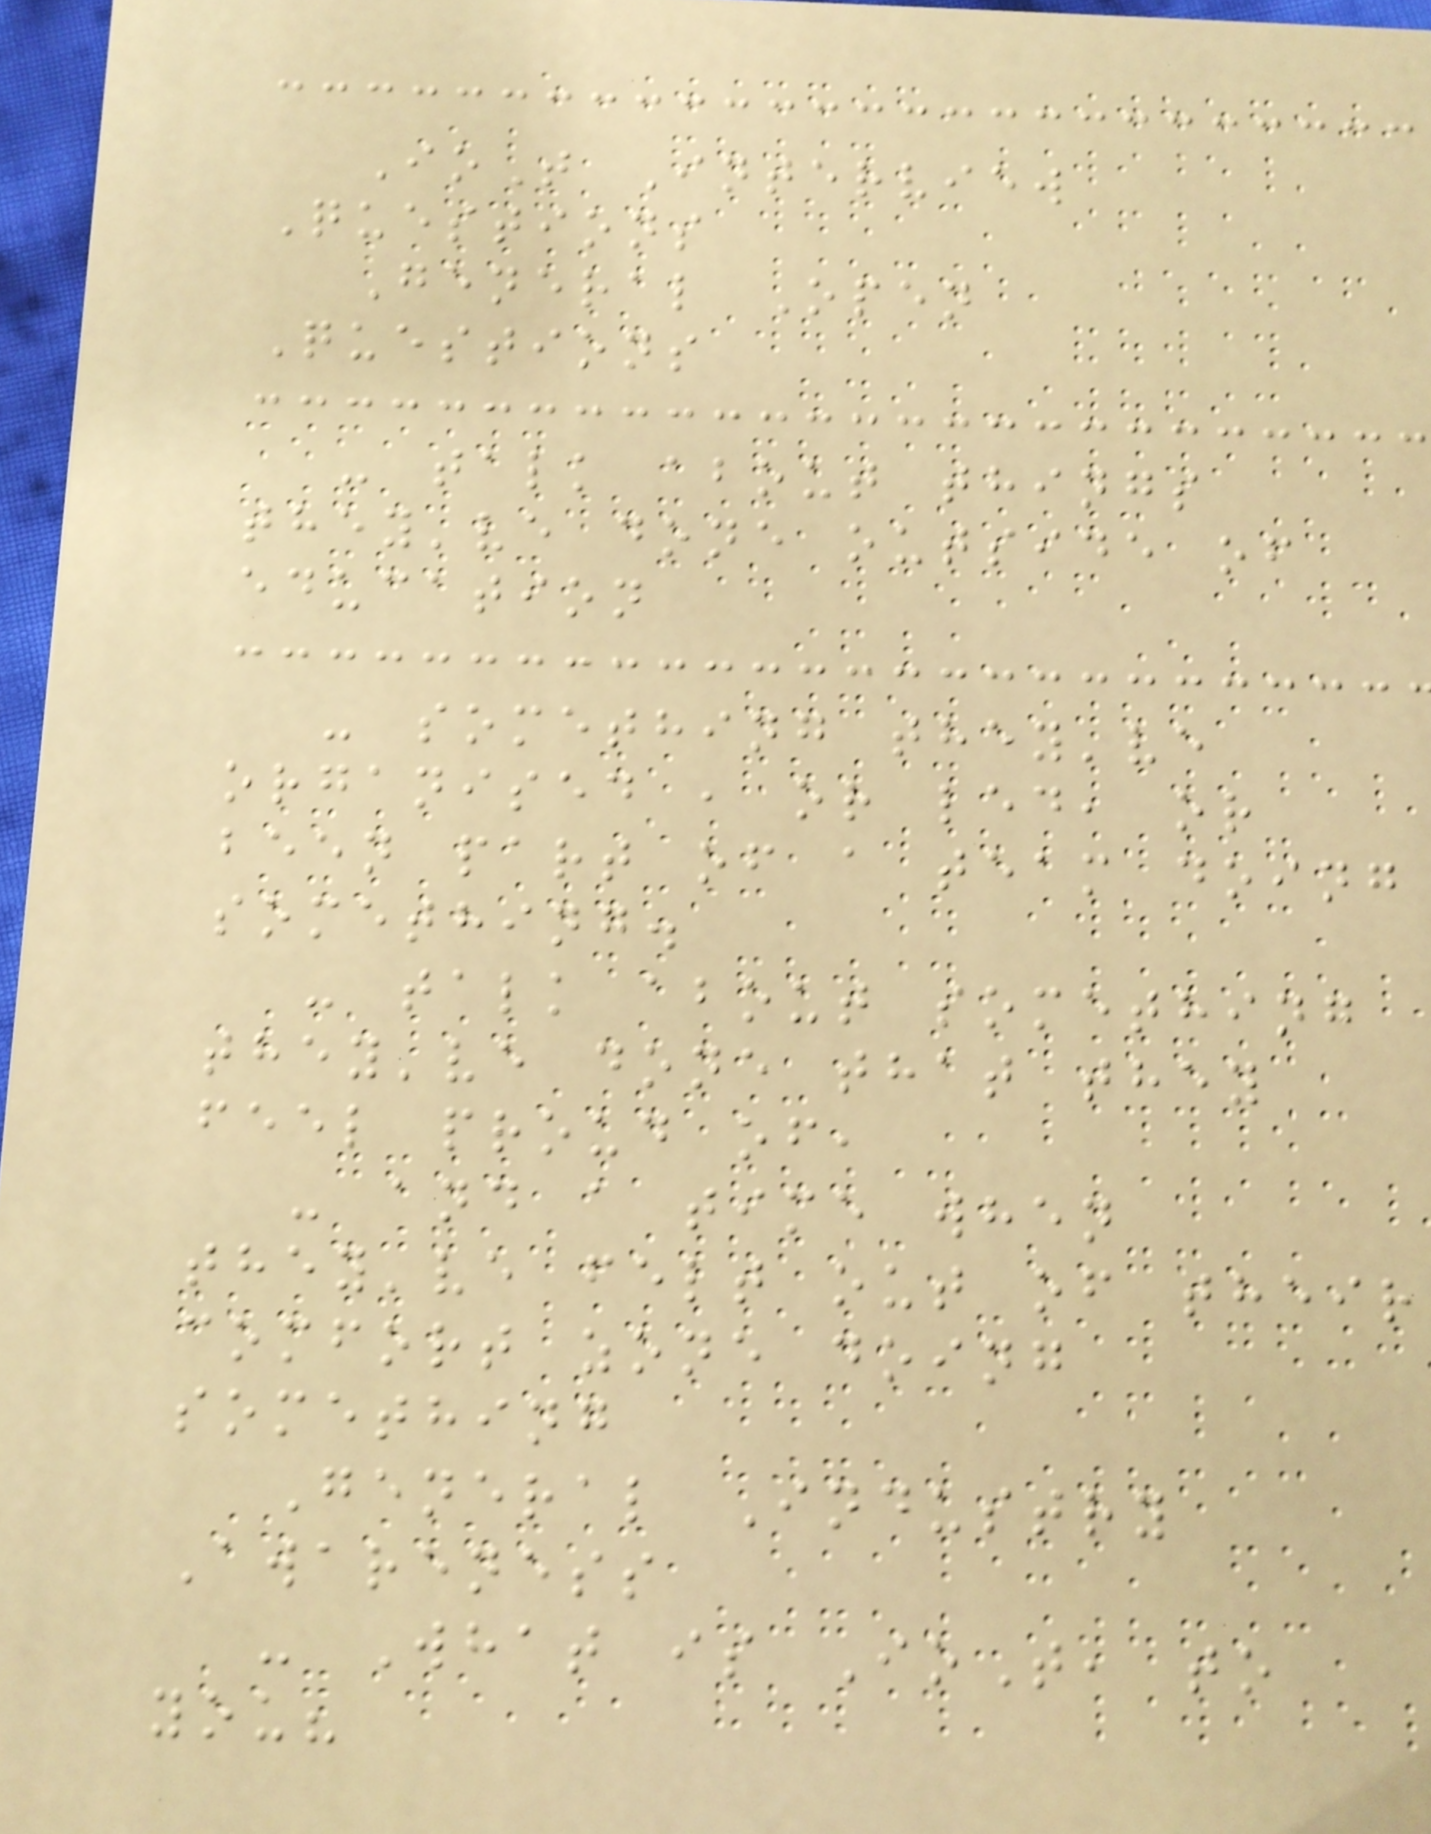IoT Interview
Questions
General Open
Questions
- talk about things
they've done outside of
education
- something they've
organised , or led, or
been part of a team doing
something.
- talk about something
they've done that they
feel proud of,
- and a time when
they've felt out of their
comfort zone doing
something
General Industry
Awareness
- What is IoT, to
you?
